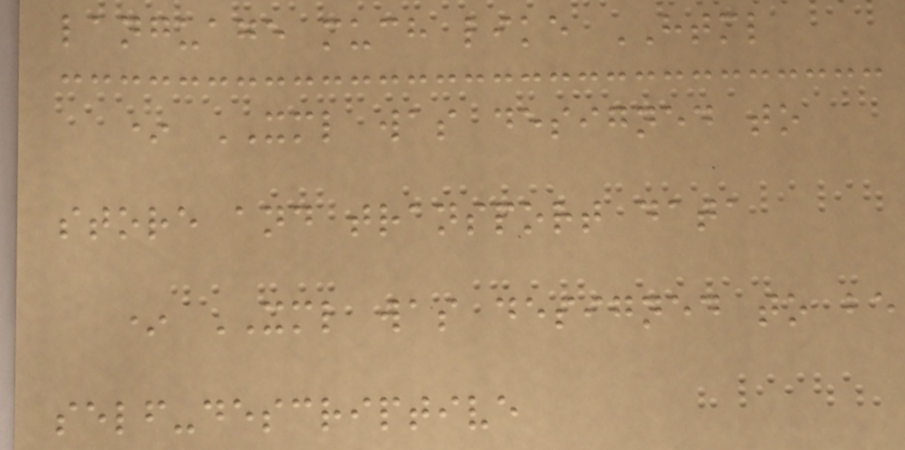language much like HTML
* XML was designed to
store and transport data
* XML was designed to be
self-descriptive
